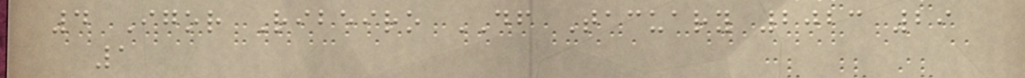4 Igor Ribeiro DF Tacuary 2023 29
1
